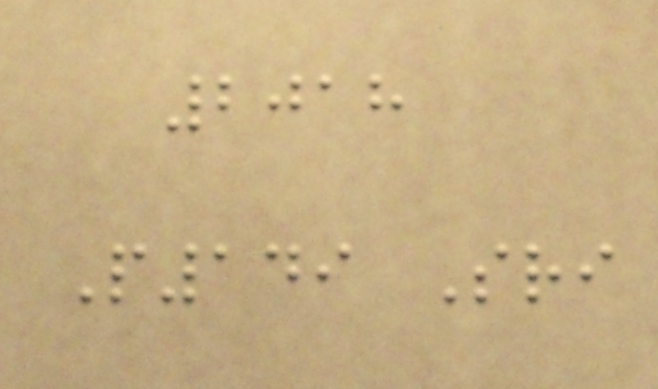2018
P149 Sri
